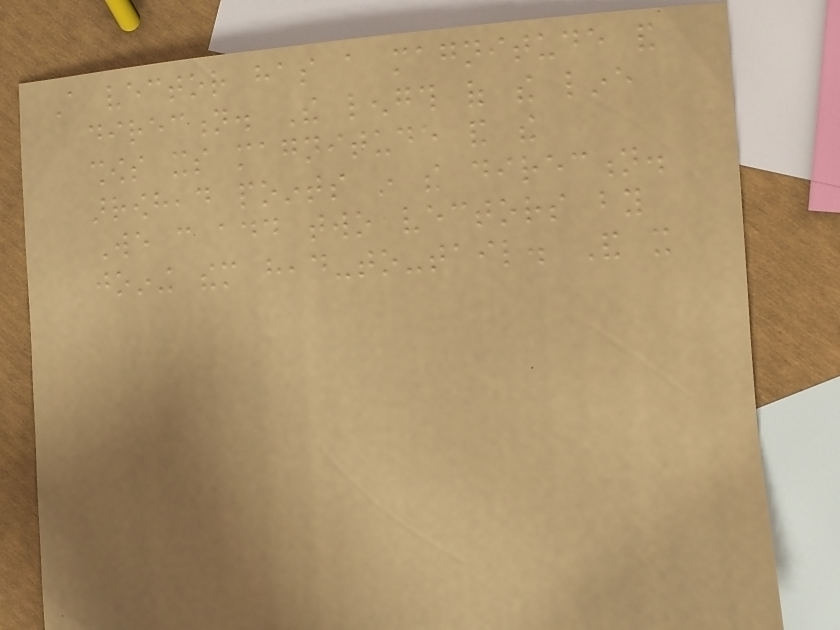A vector has a magnitude and
direction. The length of the line
shows its magnitude and the
arrowhead points in the direction.
We can add two vectors by
joining them head-to-tail. And it
